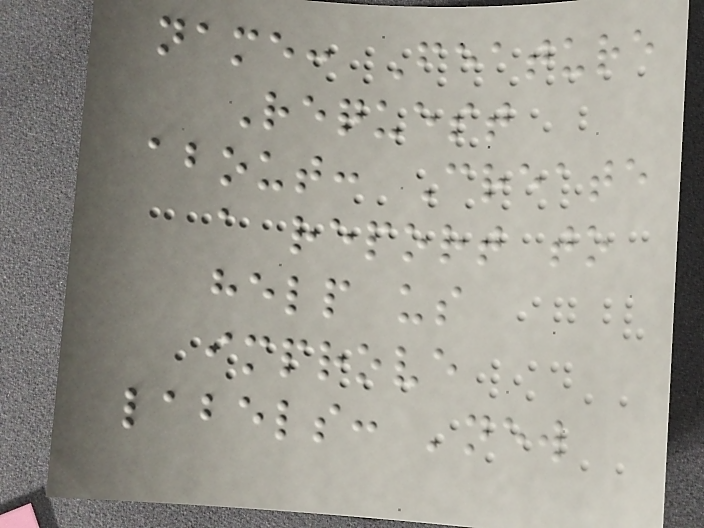name: Feature
Request
about: Create
a report to
help us
improve
labels: 'new
